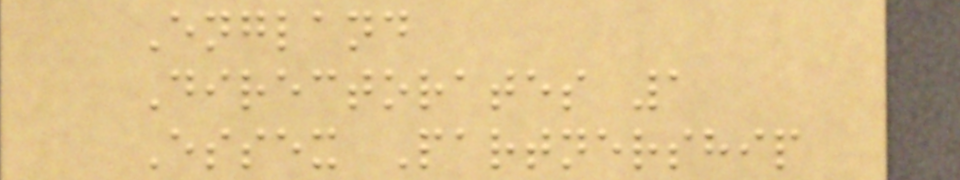England
Directorates 1
Essex Partnership
